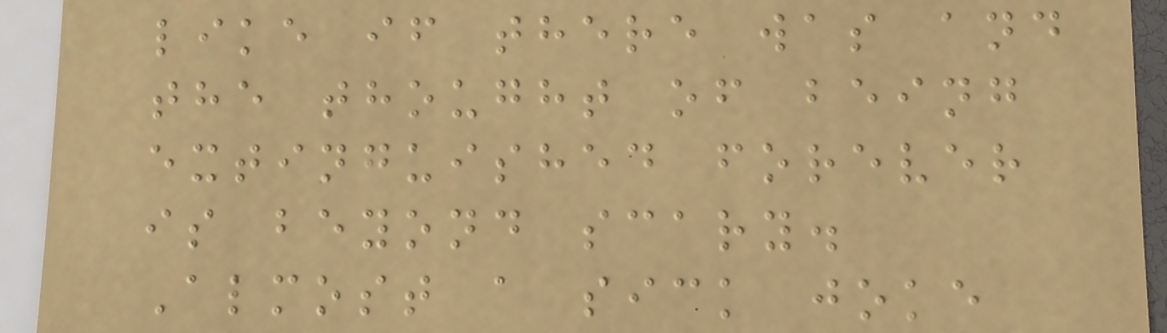like if there was and
the thought of being
extinguished forever
is beyond scary.
Almost a sick joke
